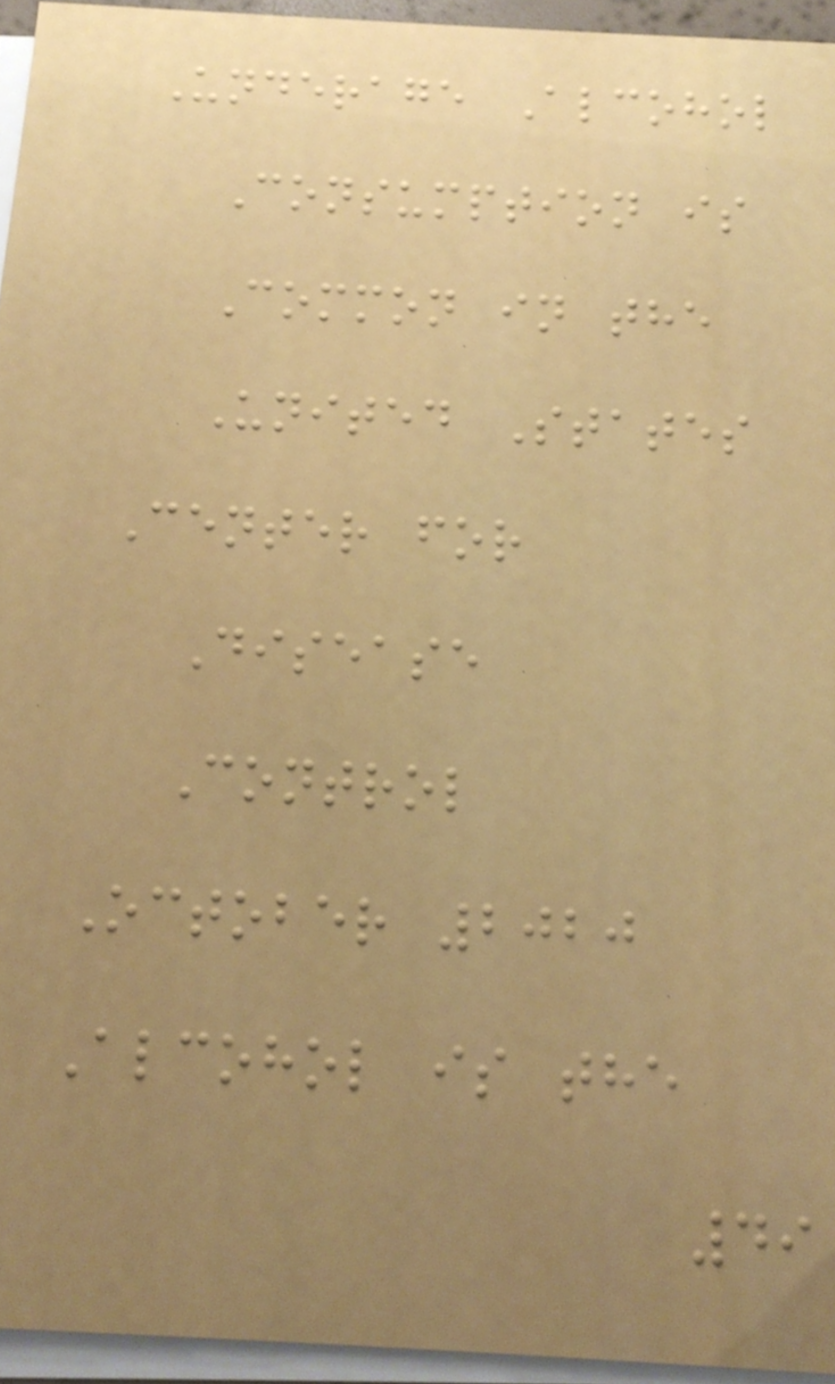Underage Alcohol
Consumption is
Common in the
United States
Center for
Disease
Control
October 2020
Alcohol is the
49
